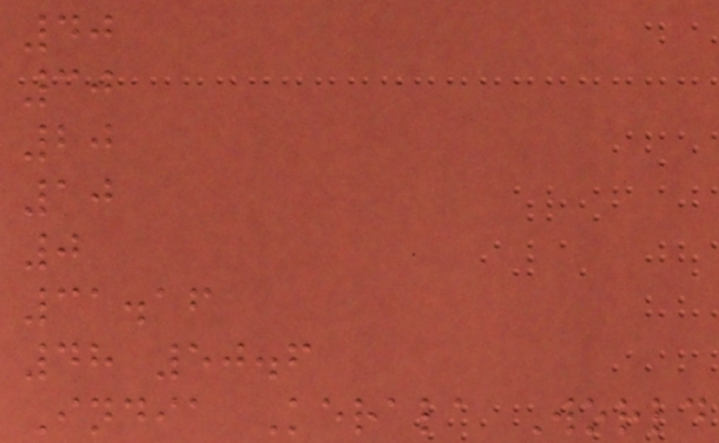40
30
20
10
0
31.16
48 50.6
India Kerala World
